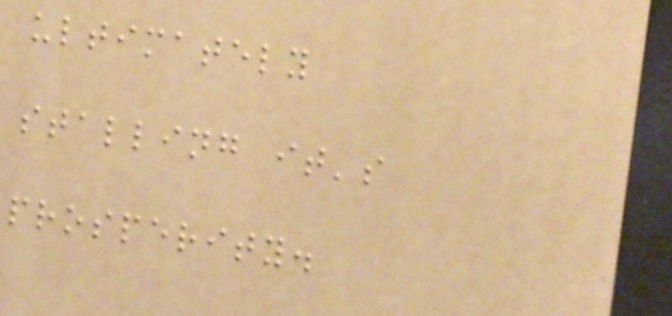ultimately
stalling it's
prosperity.
